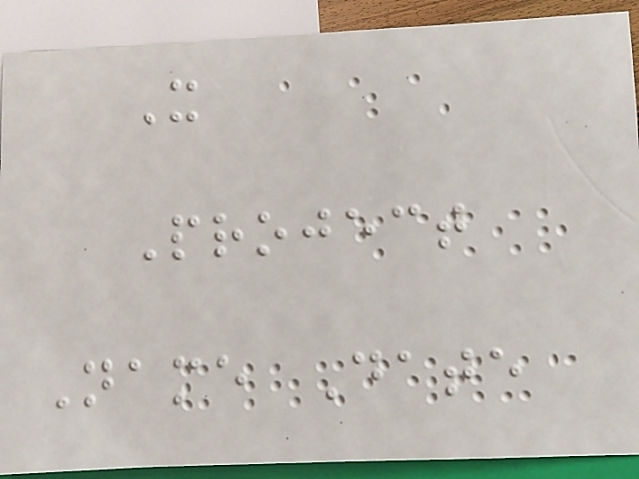X
Project
Name Date
